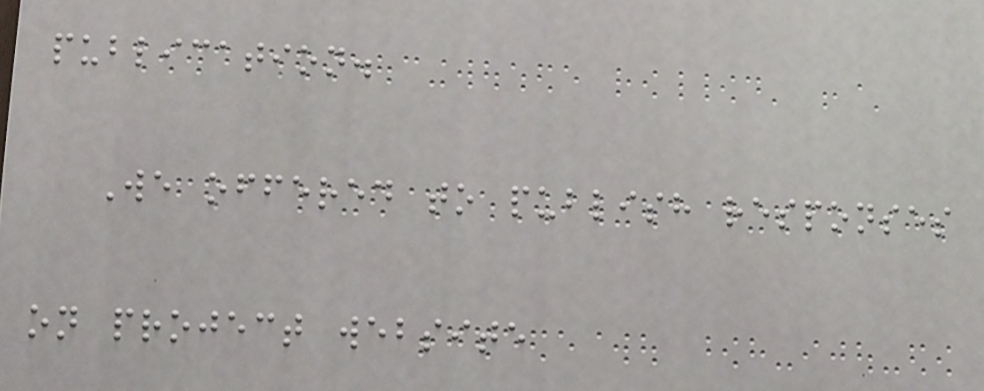publication.
We offered to publish responses
on project website
